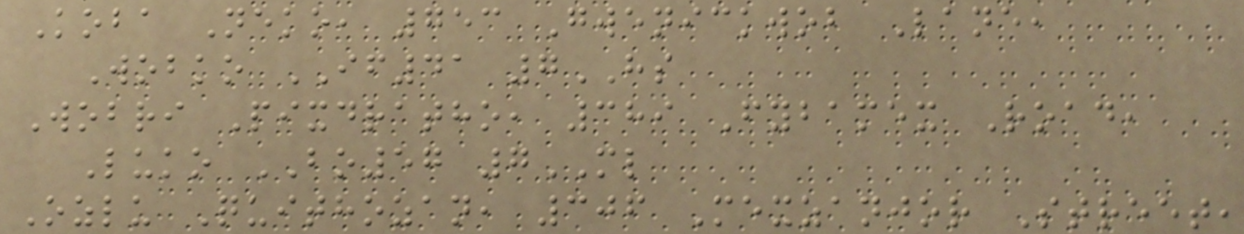Koba Neko, 753 Gwenickwob Lane,
Wobko IF41 7HS
Wobri Pixdratho, 389 Fybamex Road,
Luko BO57 7ML
Ozlu Quithozan, 306 Mexzanjor Street,
